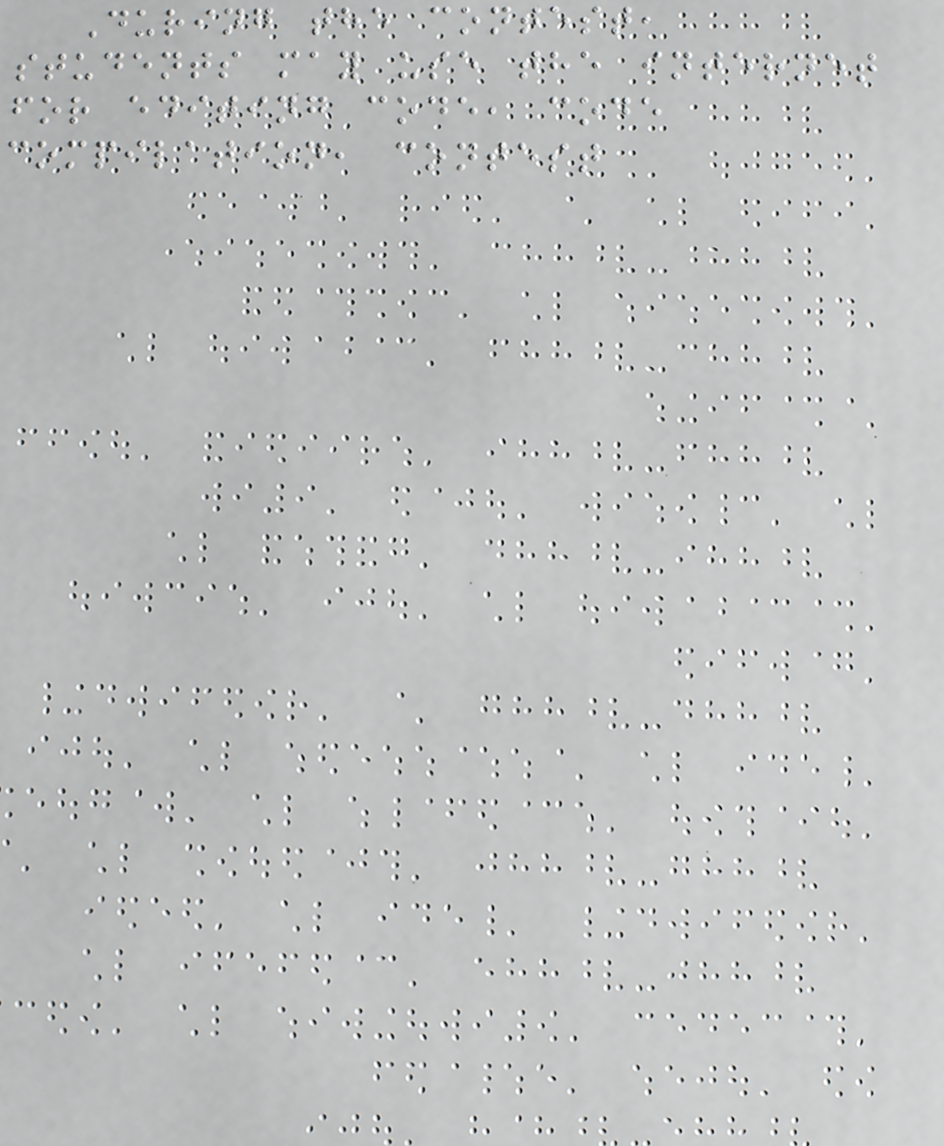During the contest,
students may use the internet
for editing code, code
compilation, contest
